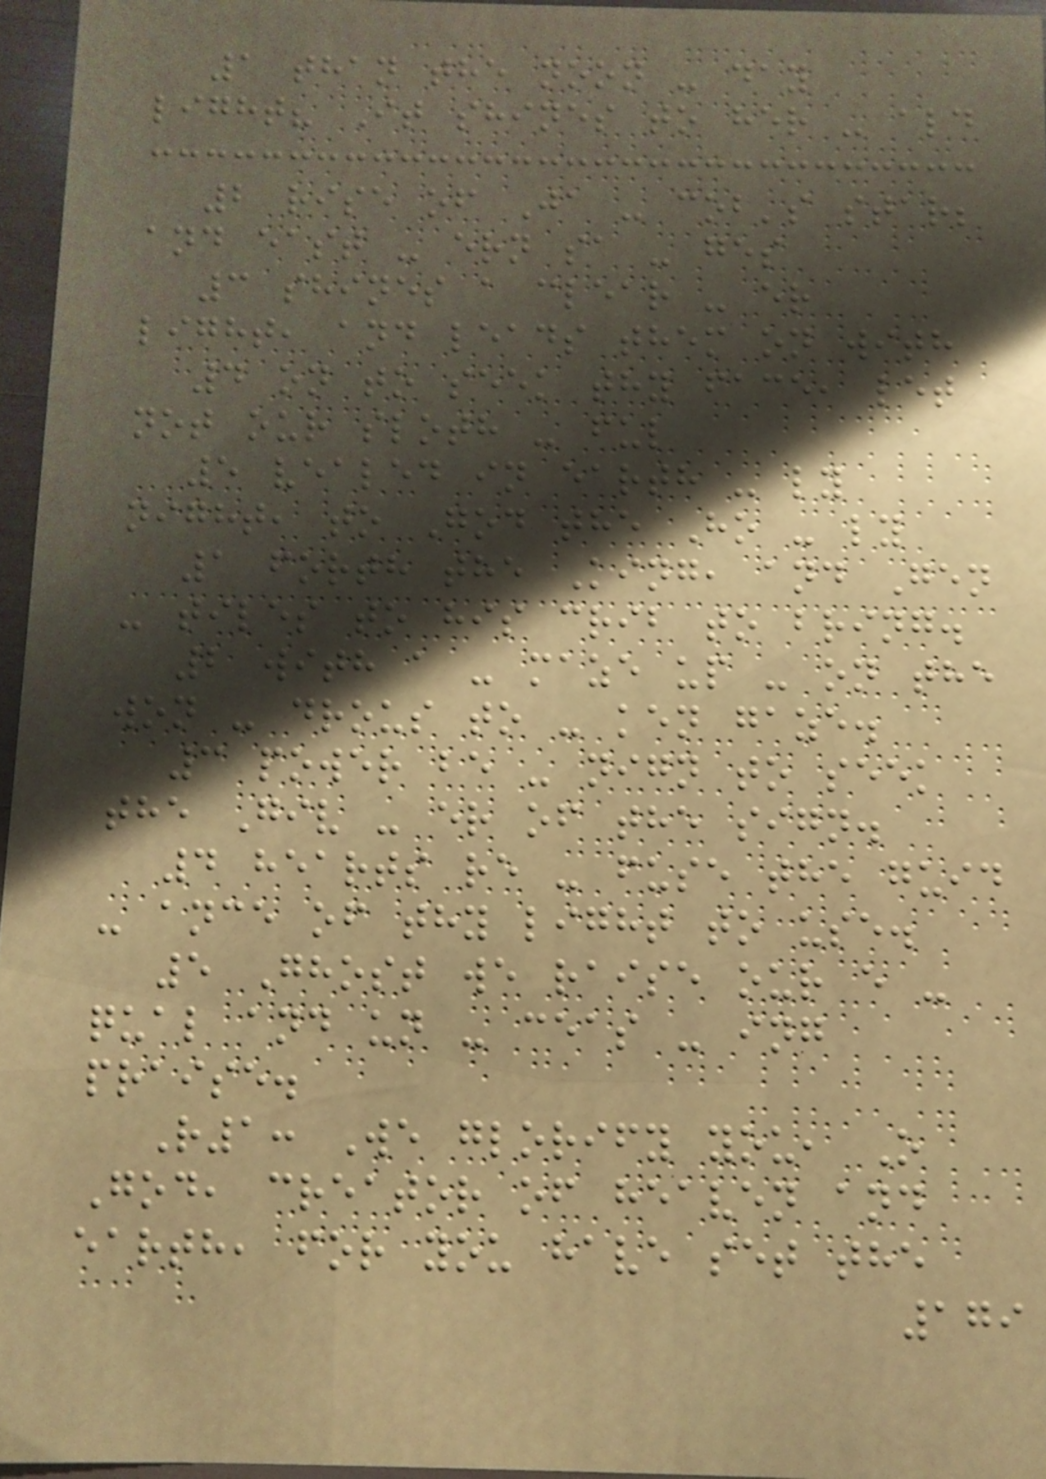1 than the noon - day
light? It shines to her - ald
2 rise of Ja - cob's star;
and east - ern sa - ges
3 shines a clear - er
light, and leads them on with
4 on to seek thy face, let
not our sloth - ful
5 vealed in earth - ly
night, to God the Ho - ly
1 forth the King, and Gen
- tiles to his crib to bring.
2 with a - maze up - on the
won - drous to - ken gaze.
3 power be - nign to seek
the Giv - er of the sign.
4 hearts re - fuse the guid
- ance of thy light to use.
5 Ghost we raise our e -
qual and un - ceas - ing
praise.
R1: We glorify you, O
God, creator of heaven and
earth, for you have set the
179
